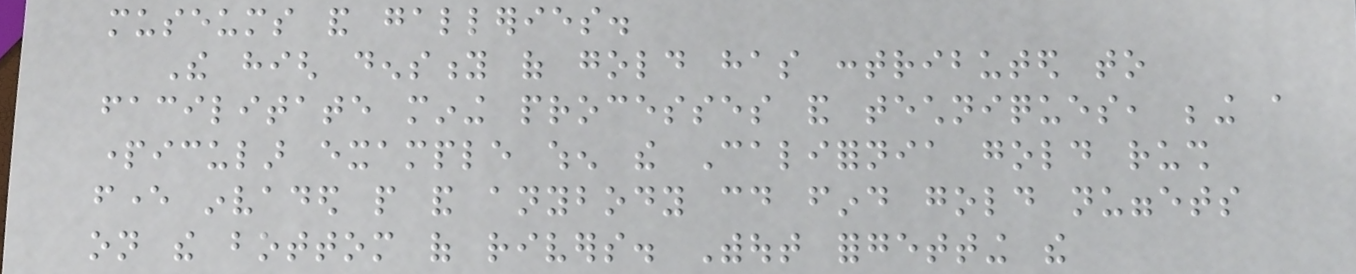museums and galleries.
The high density of gold has contributed to
facilitate mining processes and techniques, being a
particular example when the California gold rush
fever invaded people and anybody could find gold nuggets
on the bottom of rivers. Without forgetting the
